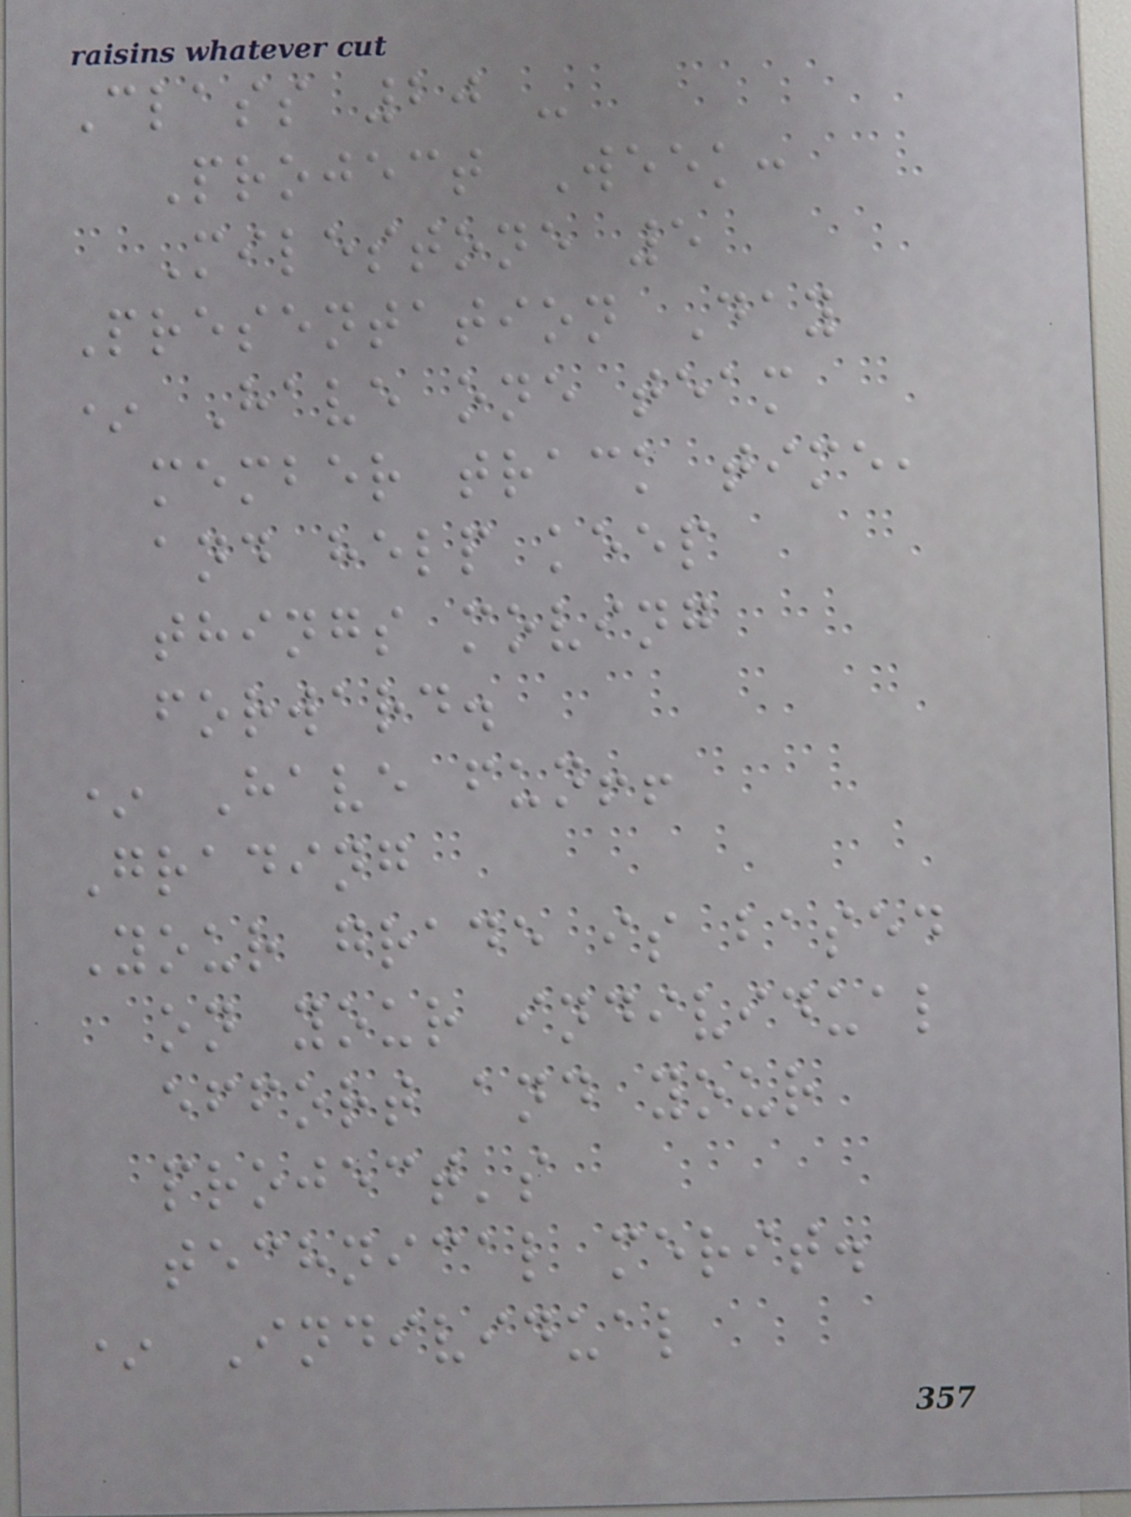Class 20 -
Project Week:
Milestone 5
Presentation Day
* Have one team
member track time,
and help keep
things moving
forward.
* Have fun!!
Grading
Your grade is based
on your individual
effort and your
project's
technical merit.
* Individual
